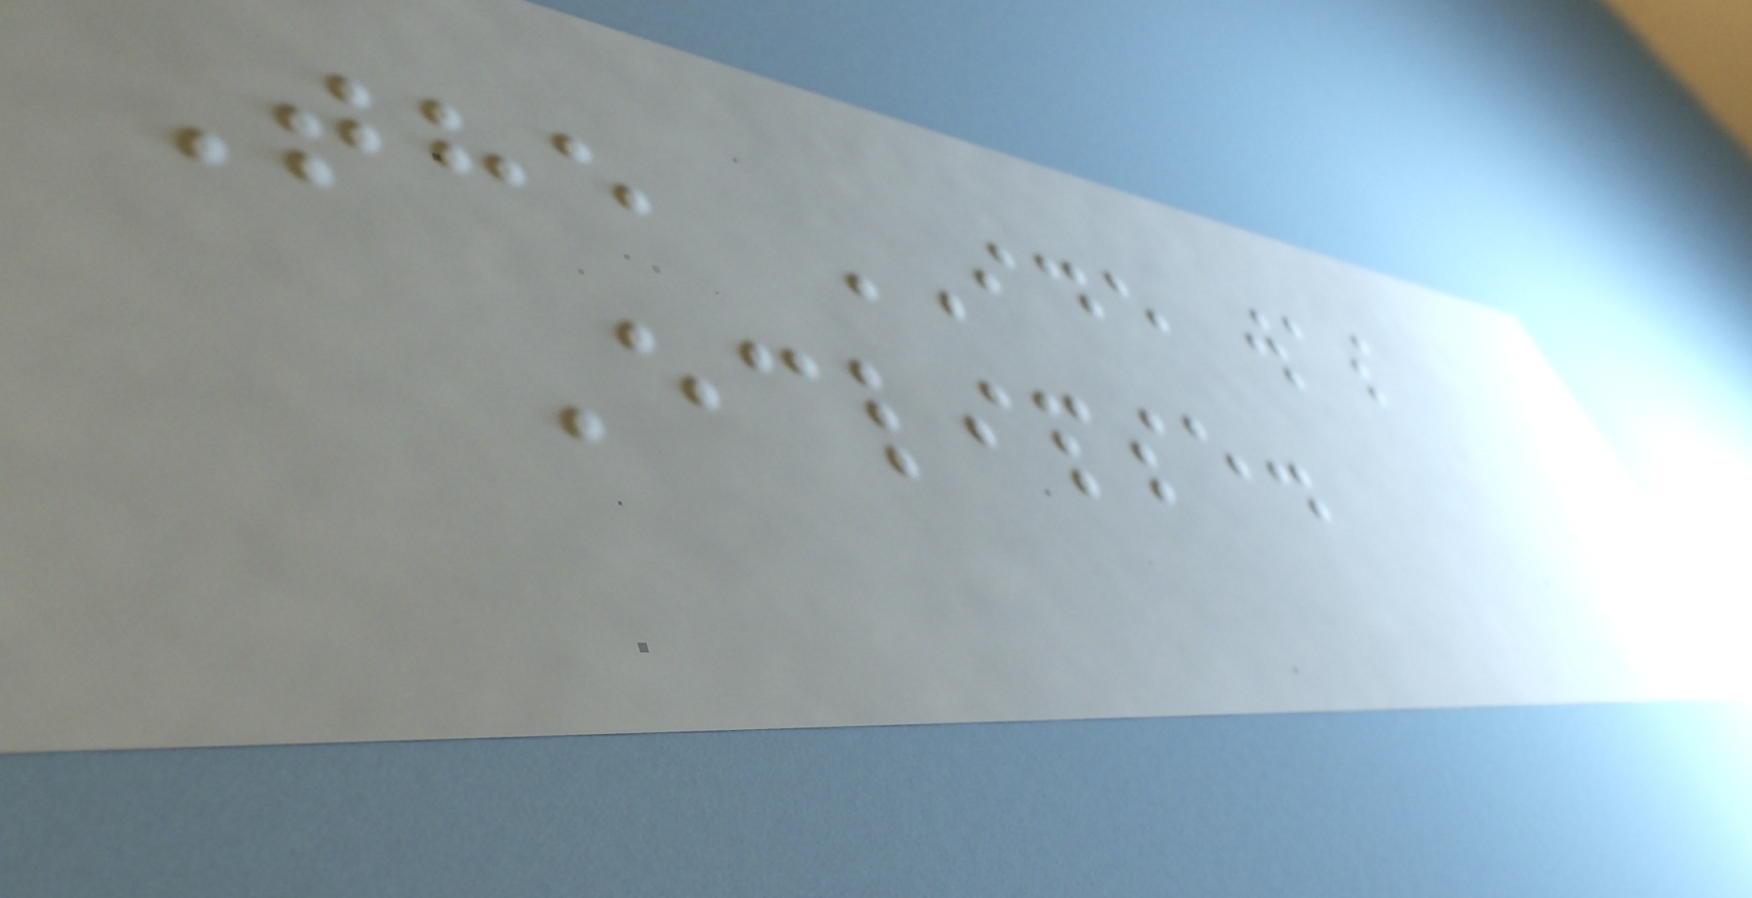The IDE was
Eclipse.
